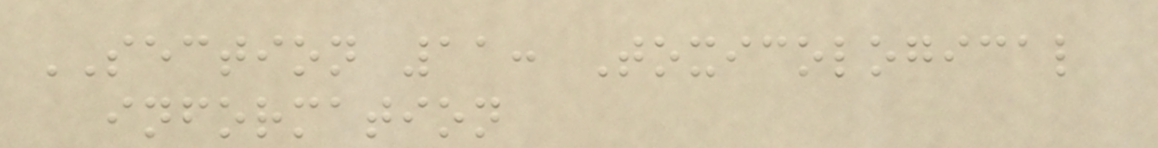SECTION 11: Toxicological
information
